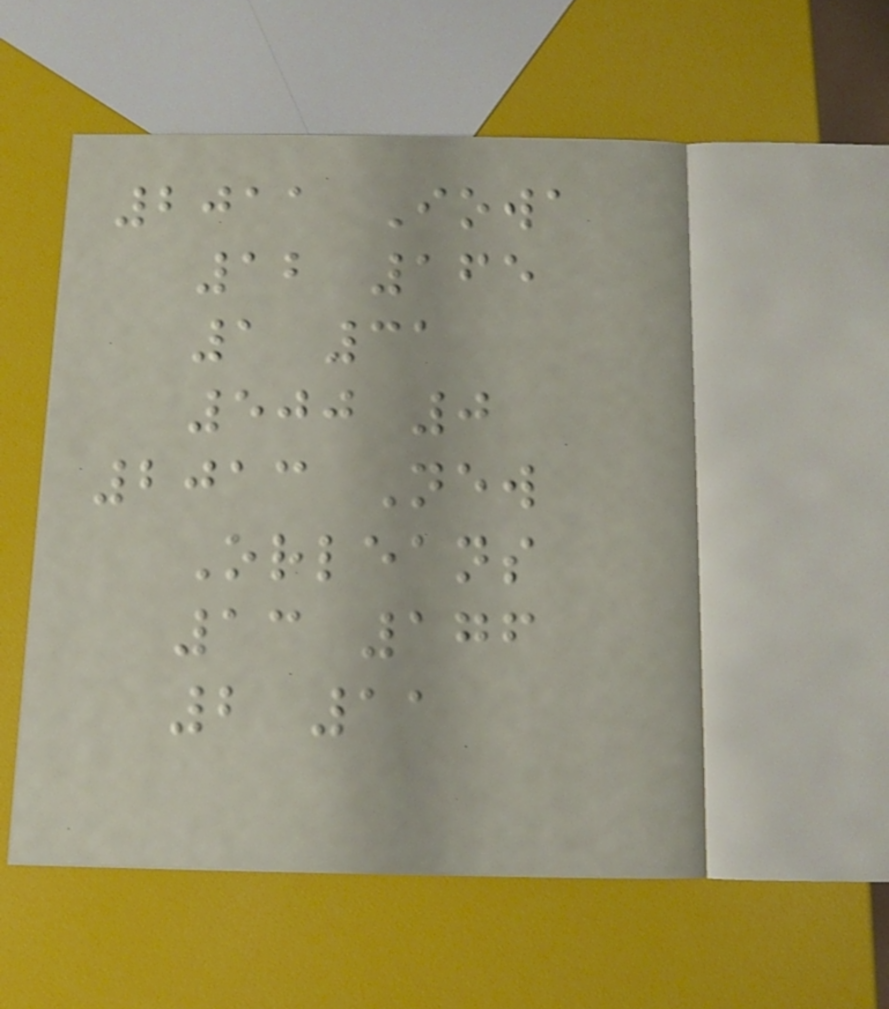2011 Iowa
12 165
1 31
500 0
2013 New
Orleans
13 176
2 11
